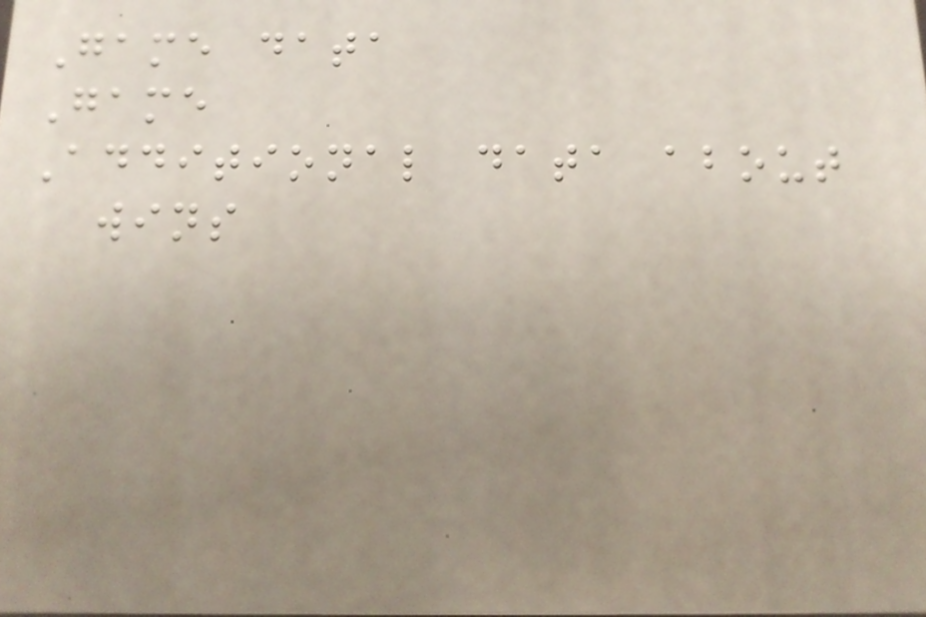Game data
Game
Additional data about
wins
